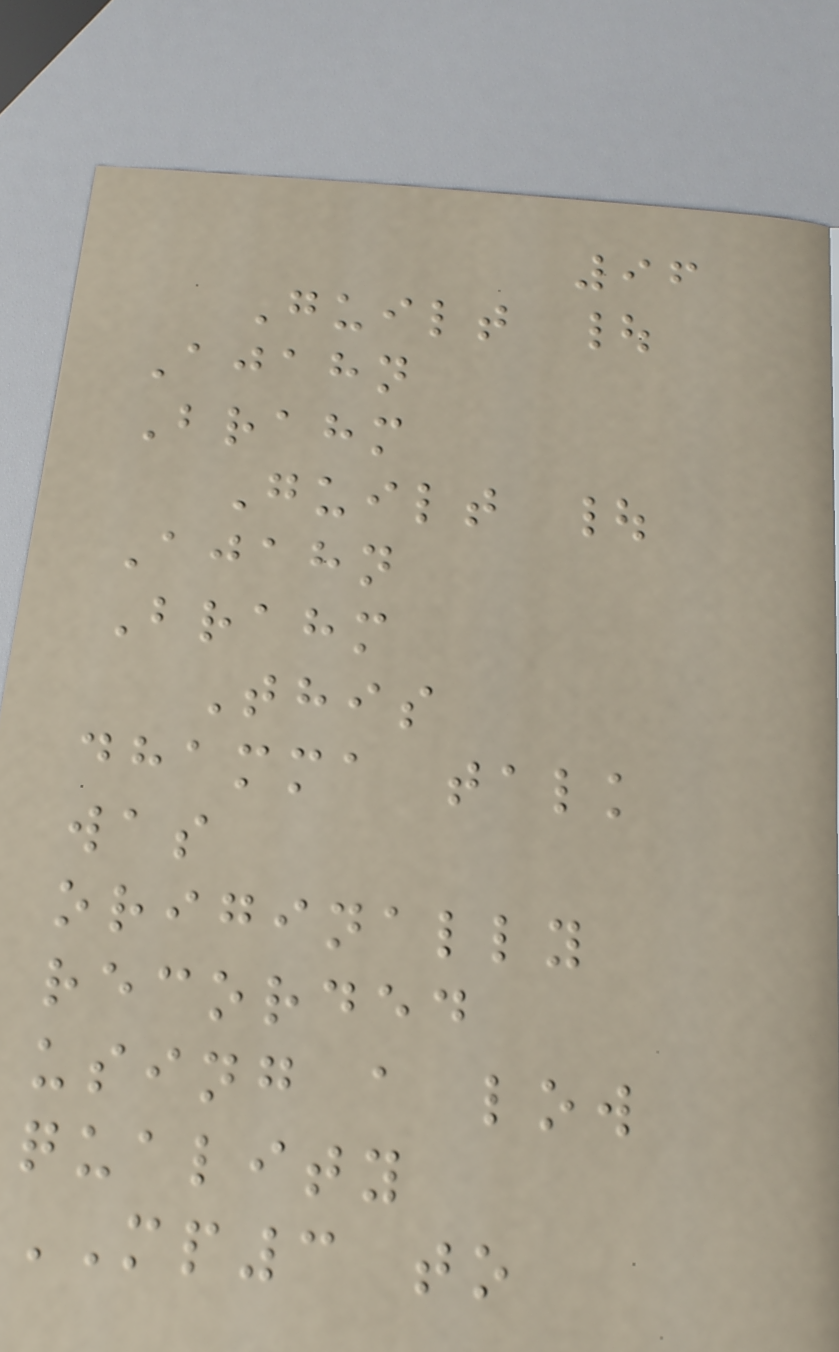96
Guilt |
Ajahn
Brahm
Guilt |
Ajahn
Brahm
This
dhamma talk
was
originally
recorded
using a low
quality
MP3 to
